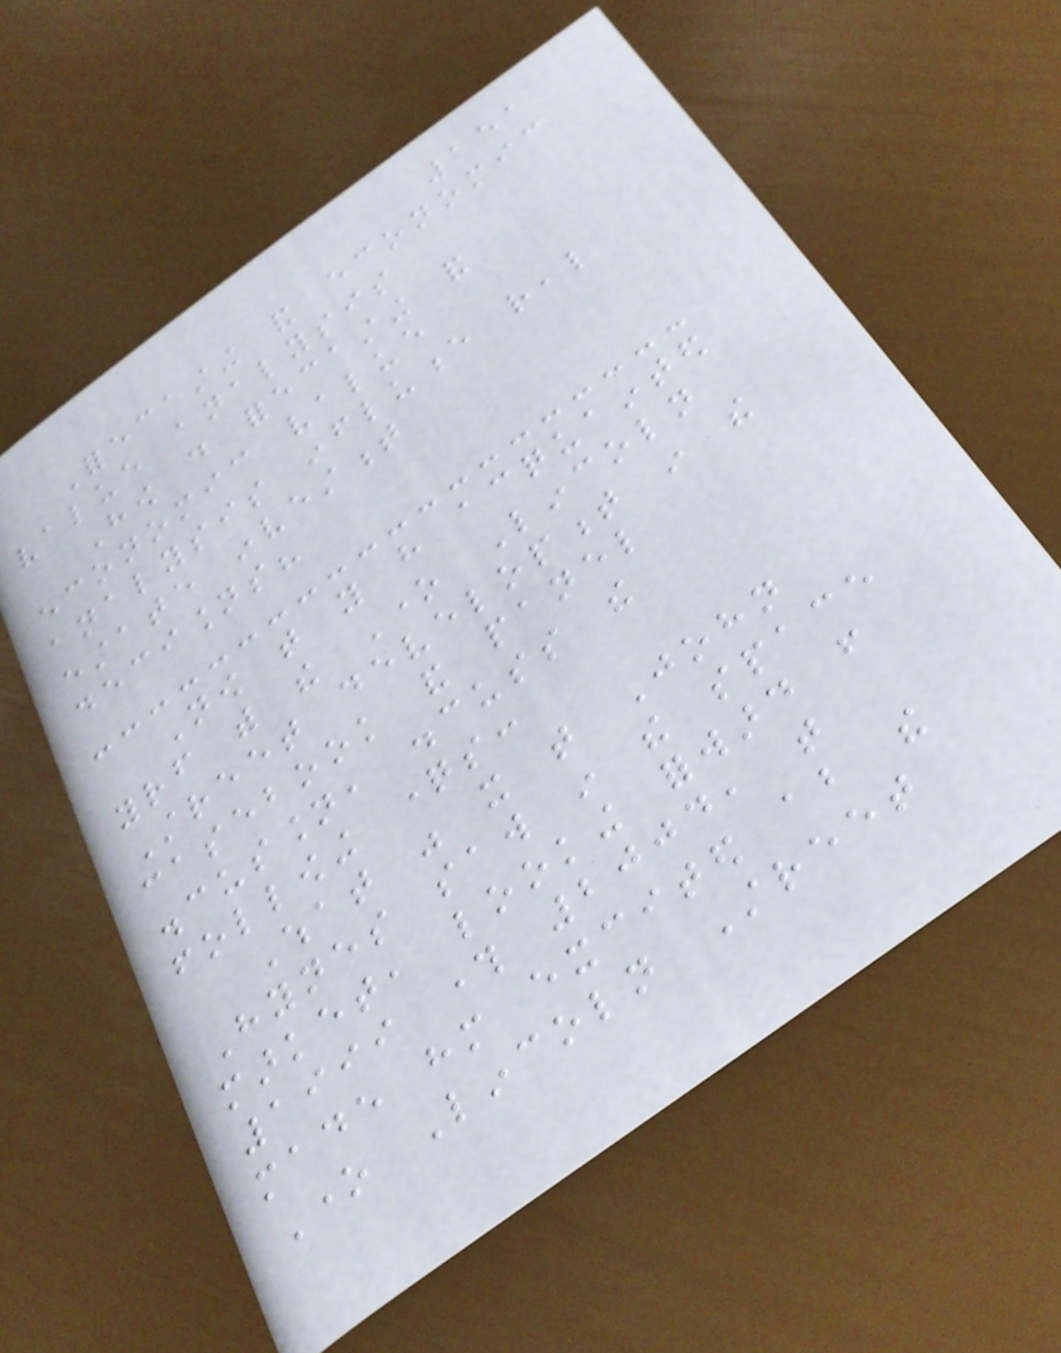151
Forecasting and economic
value analysis
How do forecasting and
economic value
analysis influence real
estate investment
decisions?
Now that you have acquainted
yourself with the One Lincoln
Street development in the
casebook and panel
discussion, discuss the
following questions:
What was it that John
Hynes saw in the space
market, looking forward from
1999 through 2004, that
made him excited about the
One Lincoln Street
